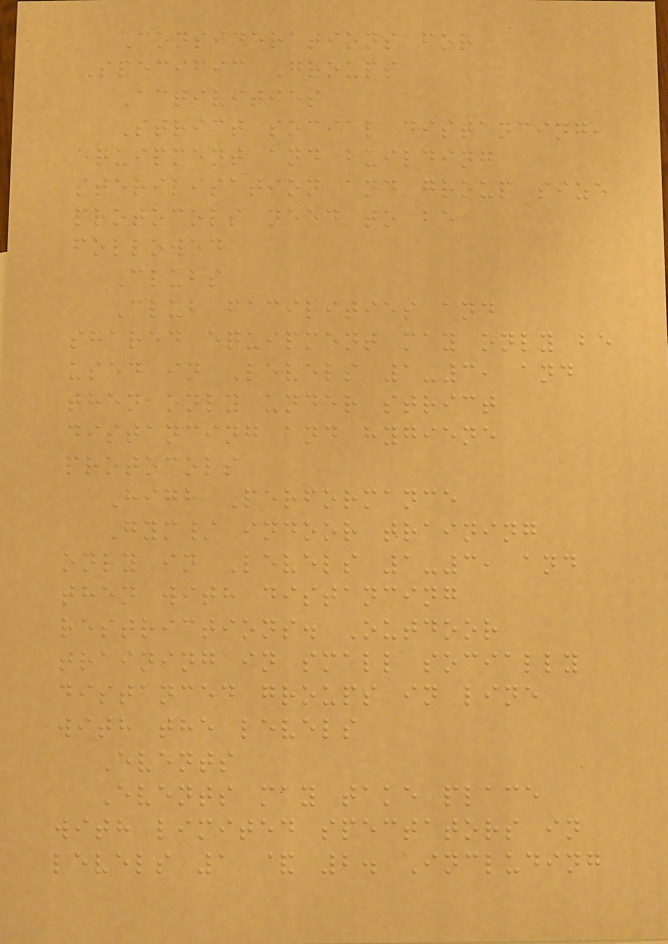Considerations for
Specific Groups
Activities
Strict social distancing,
equipment and building
sterilisation and group size
protocols need to be
followed
Clubs
Club facilities and
shared equipment may only be
used in Levels 1-3, and
then only under strict
distancing and hygiene
protocols
High Performance
Gym/ indoor training
only in Levels 1-3, and
then with distancing
restrictions. Outdoor
training in small socially
distanced groups in line
with the levels
Events
Events may take place
with limited spectators in
levels 1 & 2. Including
